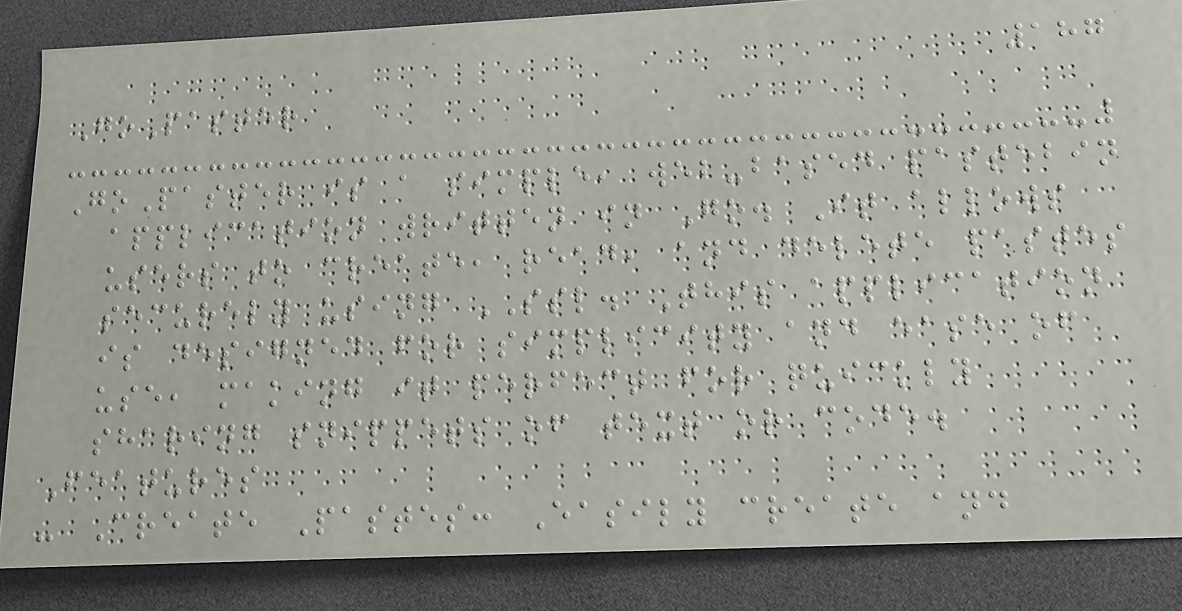187
GoPaster
GoPaster is a simple, web-based pastebin
application written in Go. It allows
users to create, read, and delete pastes
securely using SSL. This application
is designed for simplicity and ease of
use, making it perfect for quickly
sharing snippets of text or code.
Features
- Create Pastes: Easily create and
